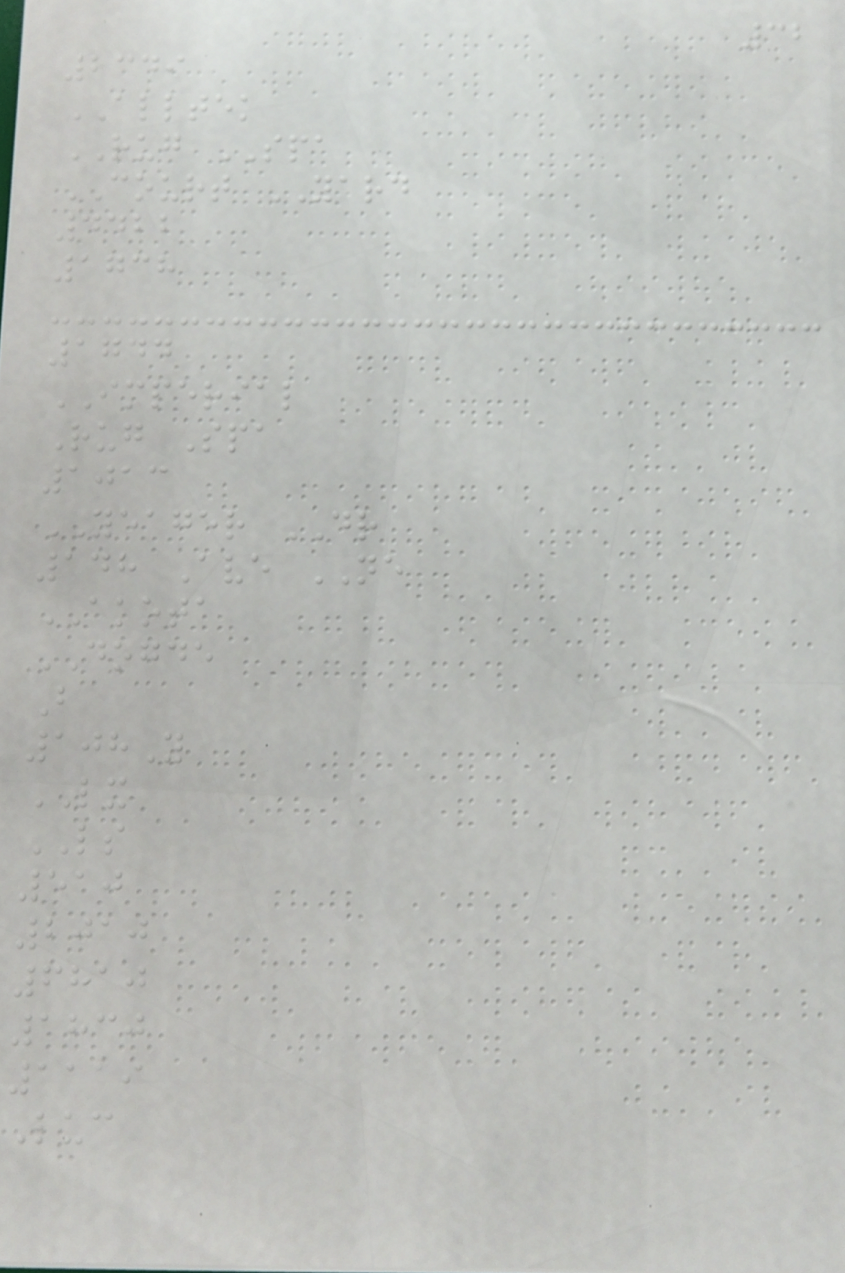32
2349
ALLTEK
RUG SPA
COURT YARD
4422
1738
1744
IMPERIAL
Rug Spa
1013
YEAGER DR
148 Ave NE
AKOTA
DOGDE
B
108Y
LX
LS
510
2010
6810
1830
1119
Luc
